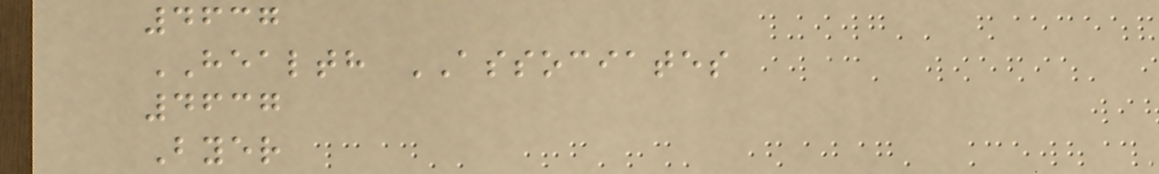4637
HEALTH ASSOCIATES
4637
Byer
